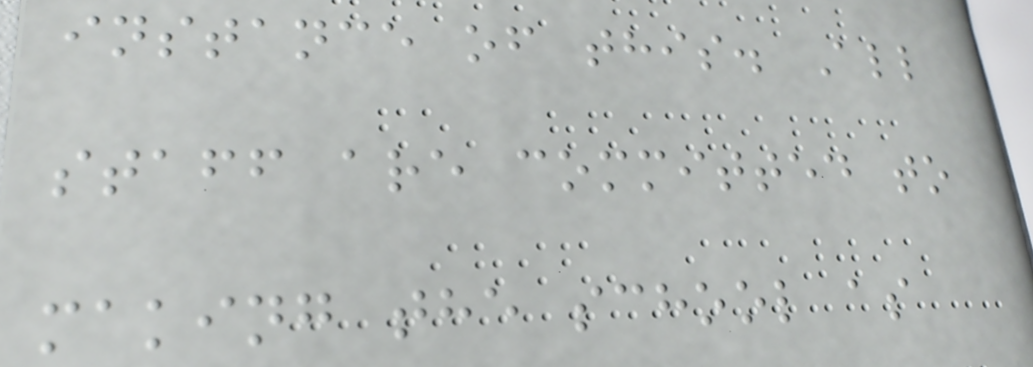instance of this. All
staff are committed to
making the school as
